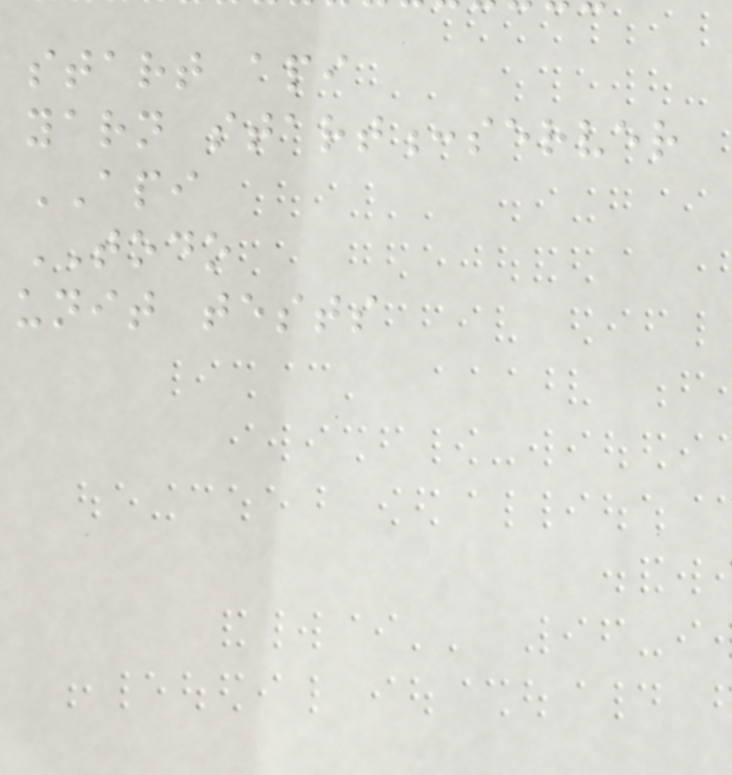start api
yarn start:server
API
TODO
unit tests
